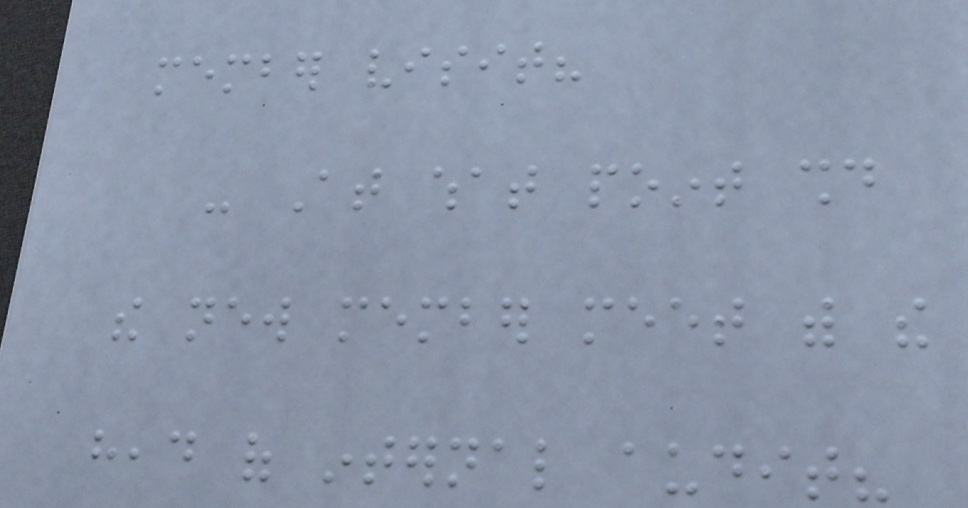member visit?
- At what point should
the new member meet with the
head of internal audit?
